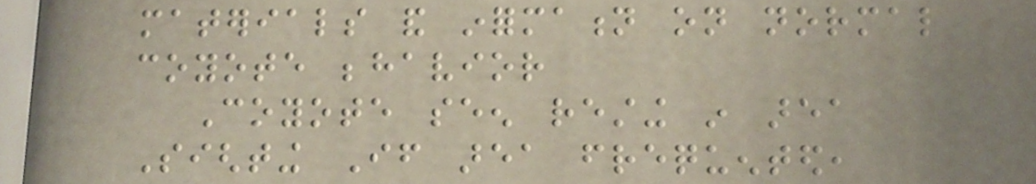materials and information on normal
coyote behavior
Coyote seen resting in area
Sighting If area frequented,
